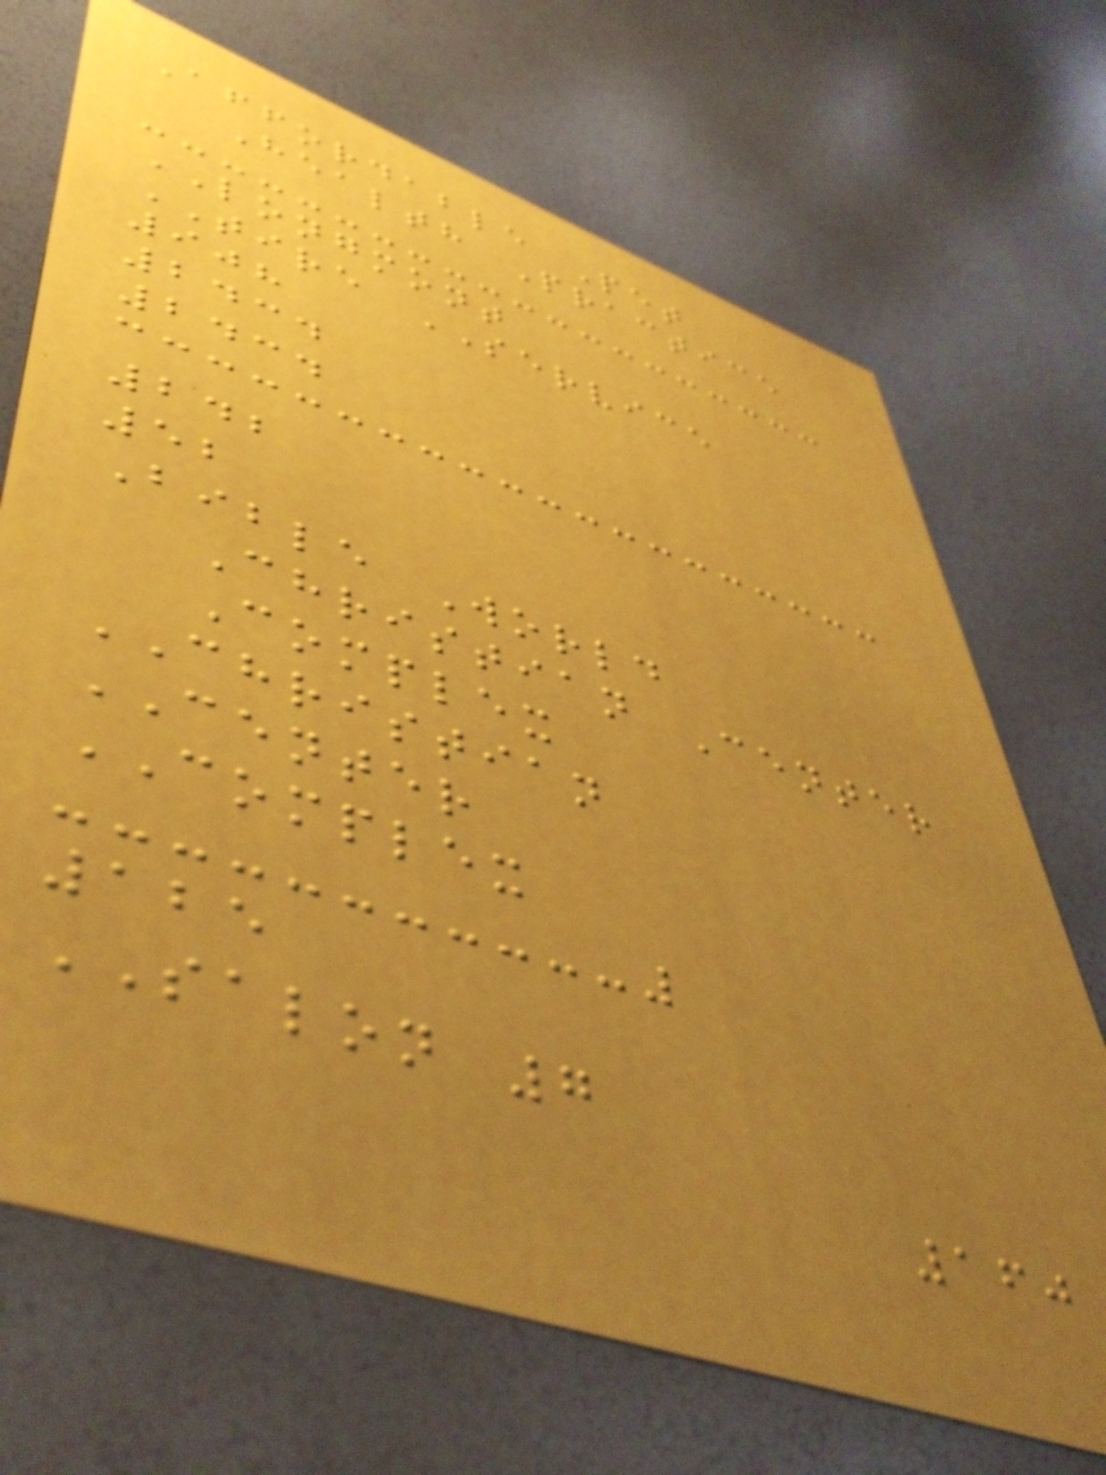Affordable Pet
Health Practice
LONGMONT
TIRE SERVICE
908
2434
2434
242
52
Bible World
Christian Center
Complex
CHRISTIAN
CENTER
COMPLEX
125
SALON 7
160
